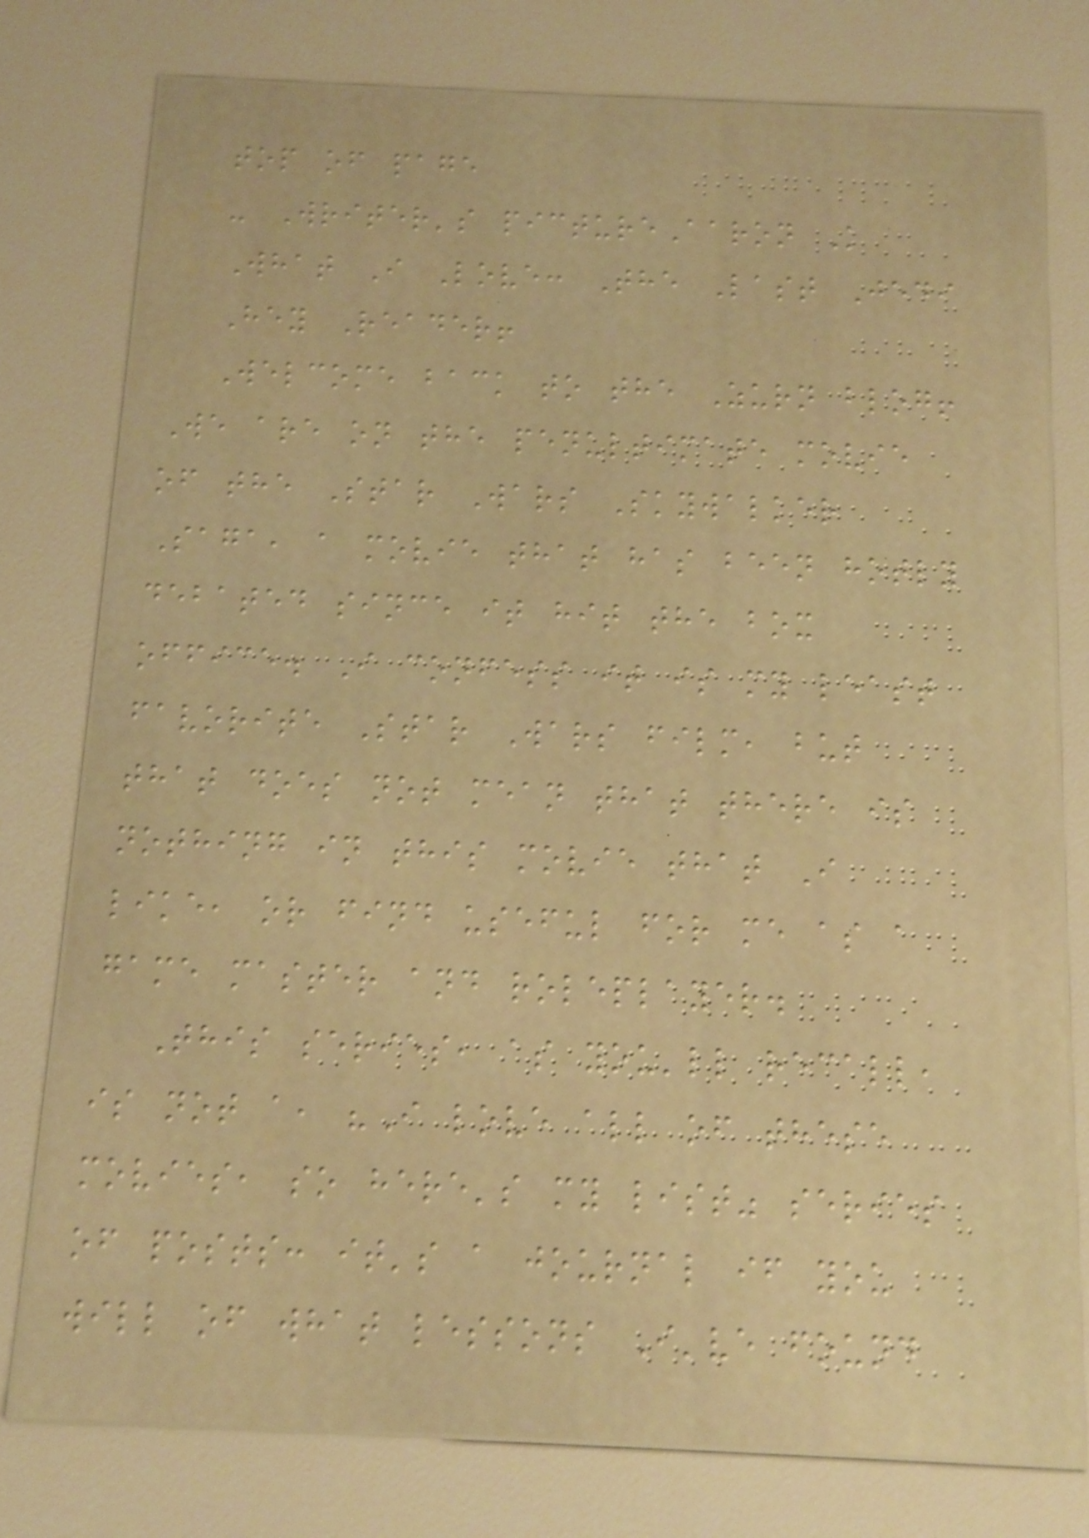top of page
- Writer's pictureAaron K
What I Love: The Last Jedi
Hey Reader!
Welcome back to the Zurn blog!
We are on the penultimate movie
of the Star Wars Skywalker
Saga, a movie that has been hotly
debated since it hit the box
office. I confess it is my least
favorite Star Wars film, but
that does not mean that there is
nothing in this movie that I
like, or find useful for me as a
game master and roleplayer.
This series, as you'll recall,
is not a, "I love all of these
movies, so here's my list" series
of posts: it's a journal if you
will of what lessons I've found
